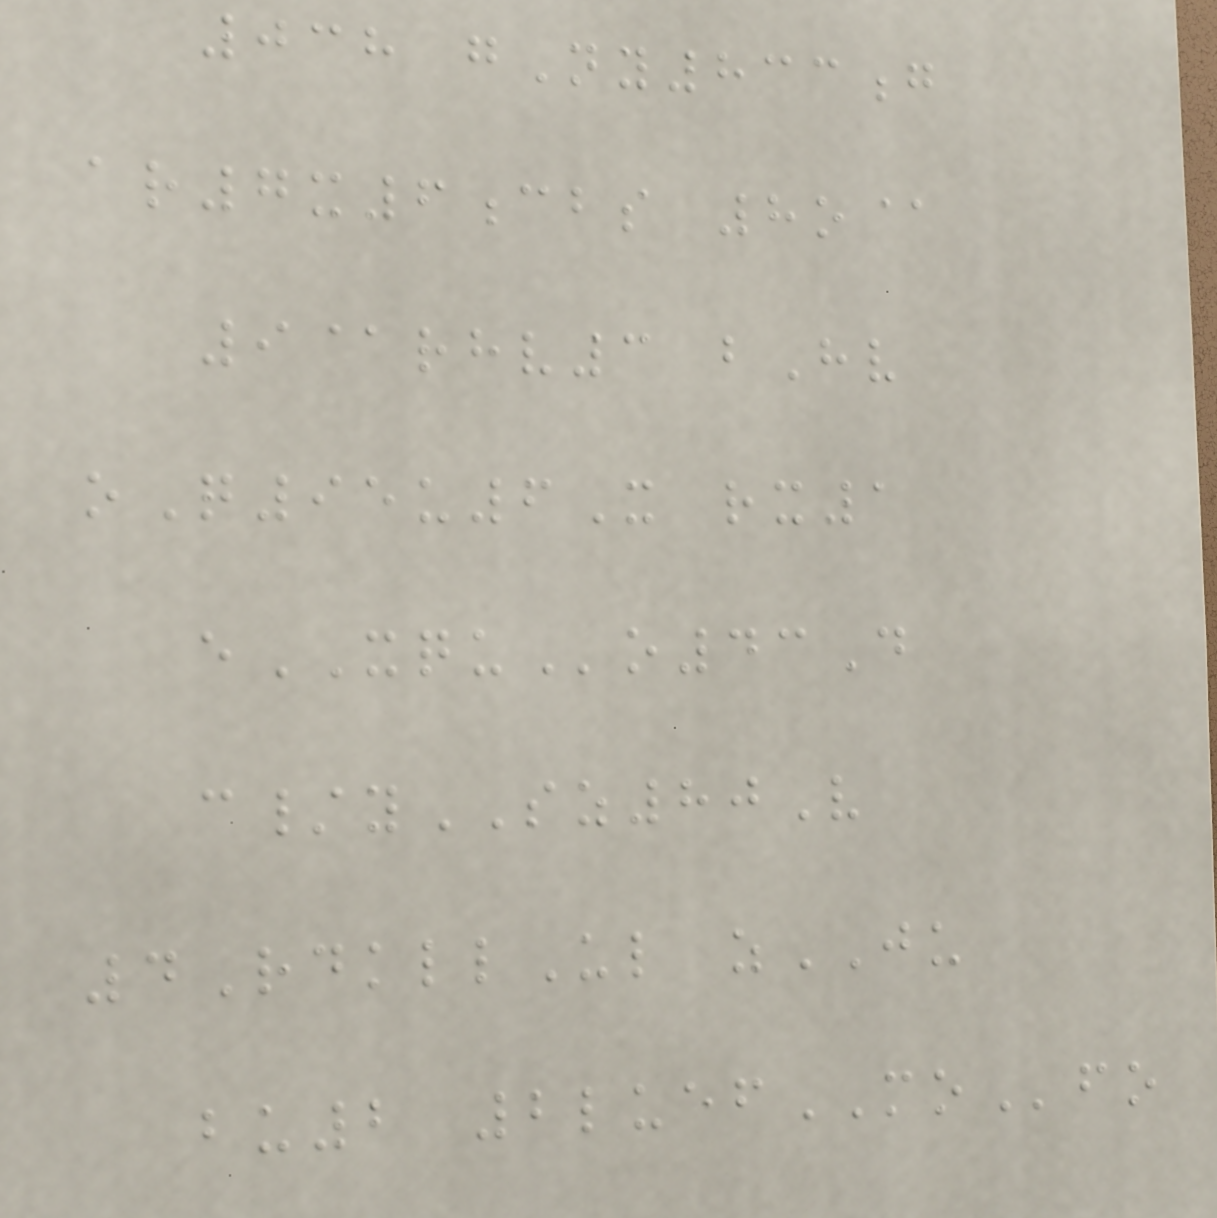038 gNy833g
ar7x6cbs 8o@
9@rhv3 bHv
oQ95u6X rx1
eXQUo43D
c/ySZ80V
4RdkllUl zJU
bu2 2luefMOfo
